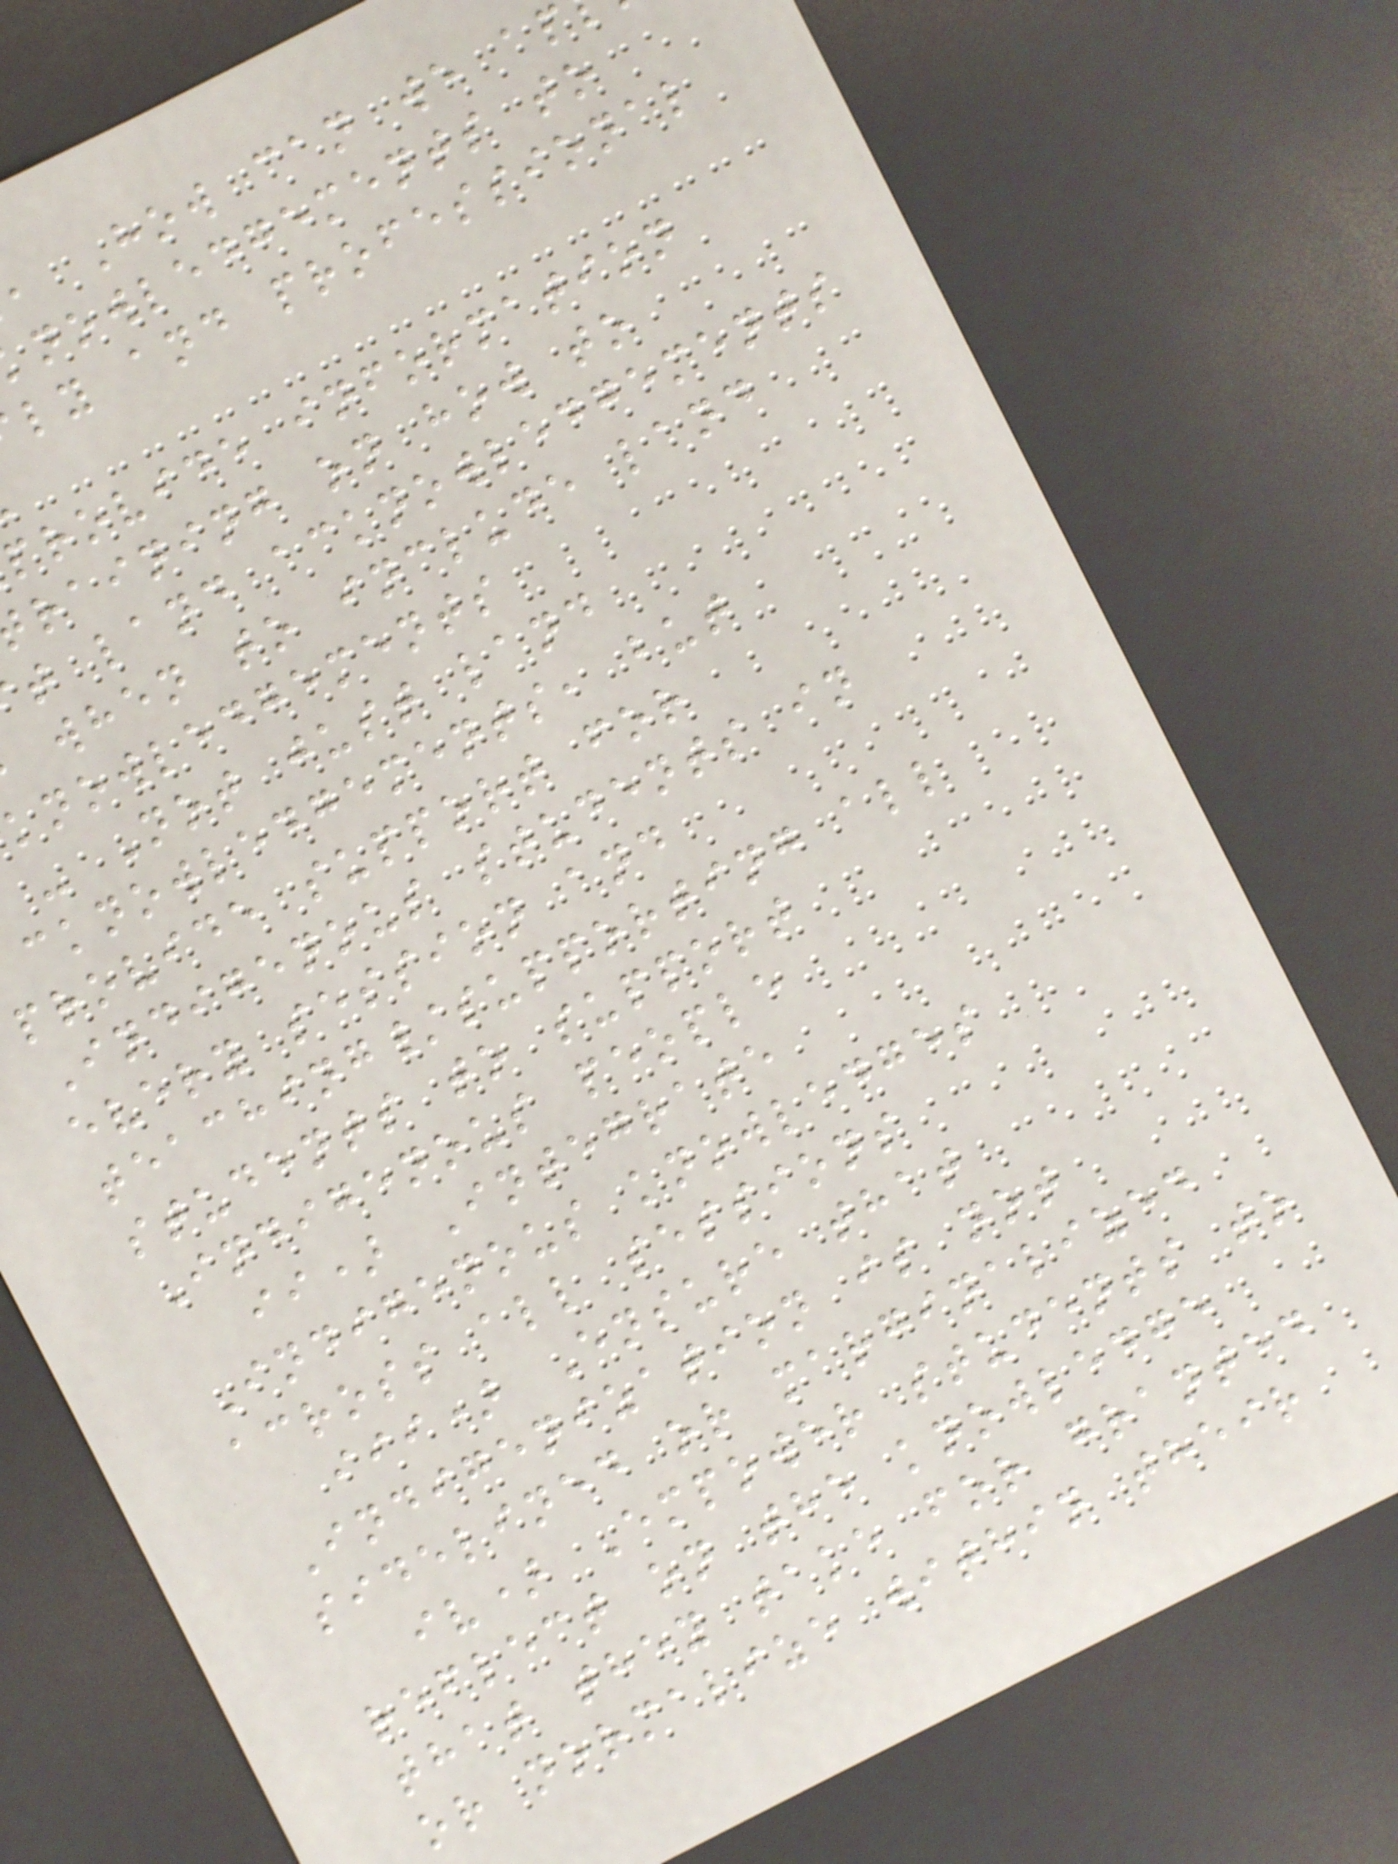, How can we ap
nowledgements to
ly and professional
provide information
raining on how to
t land acknowledgements
when to include land
knowledgements
- Not just land
cknowledgements, but
provide support for
Indigenous students in
every session and
teaching/supporting all
students to support
Indigenous people
ii) Integrate
Indigenous knowledges
across all sessions
iii) Ensure that
Indigenization is not
sidelined or marginalized
iv) Empower students to
reflect on the knowledge
that they take for granted
or normalize within their
